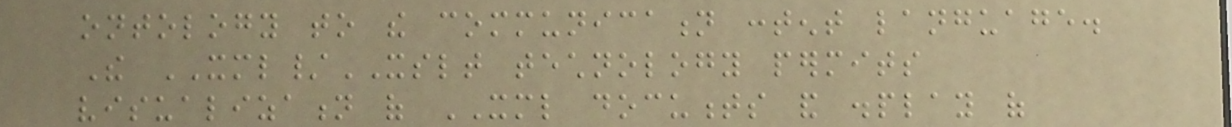ontology to the communication content language.
The XML/XSLT technology permits
visualization of XML documents and display of
